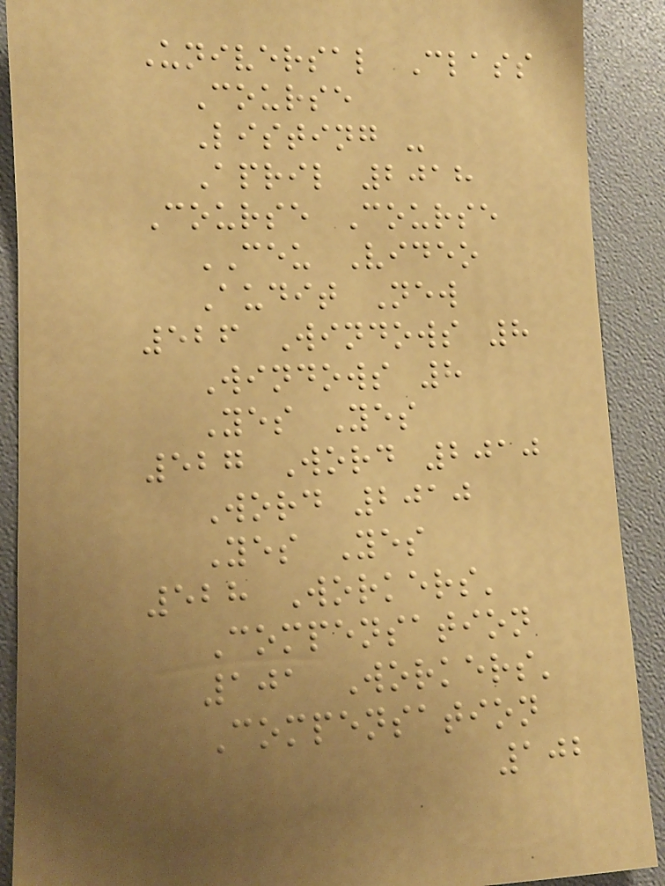Universal Class
Course
Listing -
April 2018
Course Course
CEU Video
Audit New
526 Windows 8
Windows 8
Yes Yes
527 Word 2010
Word 2010
Yes Yes
528 Workers'
Compensation
101 Workers'
Compensation
102
